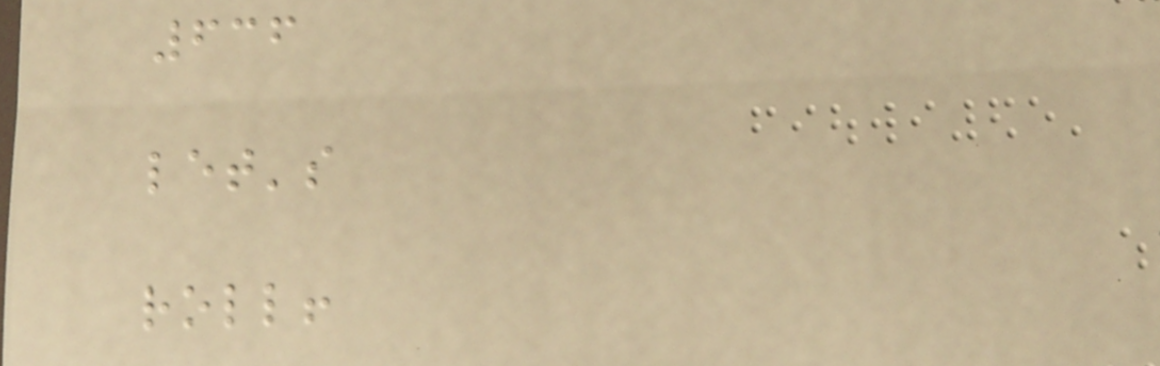636
let's
roll!
